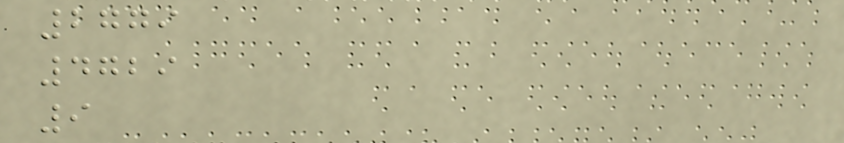2779
4729
9
